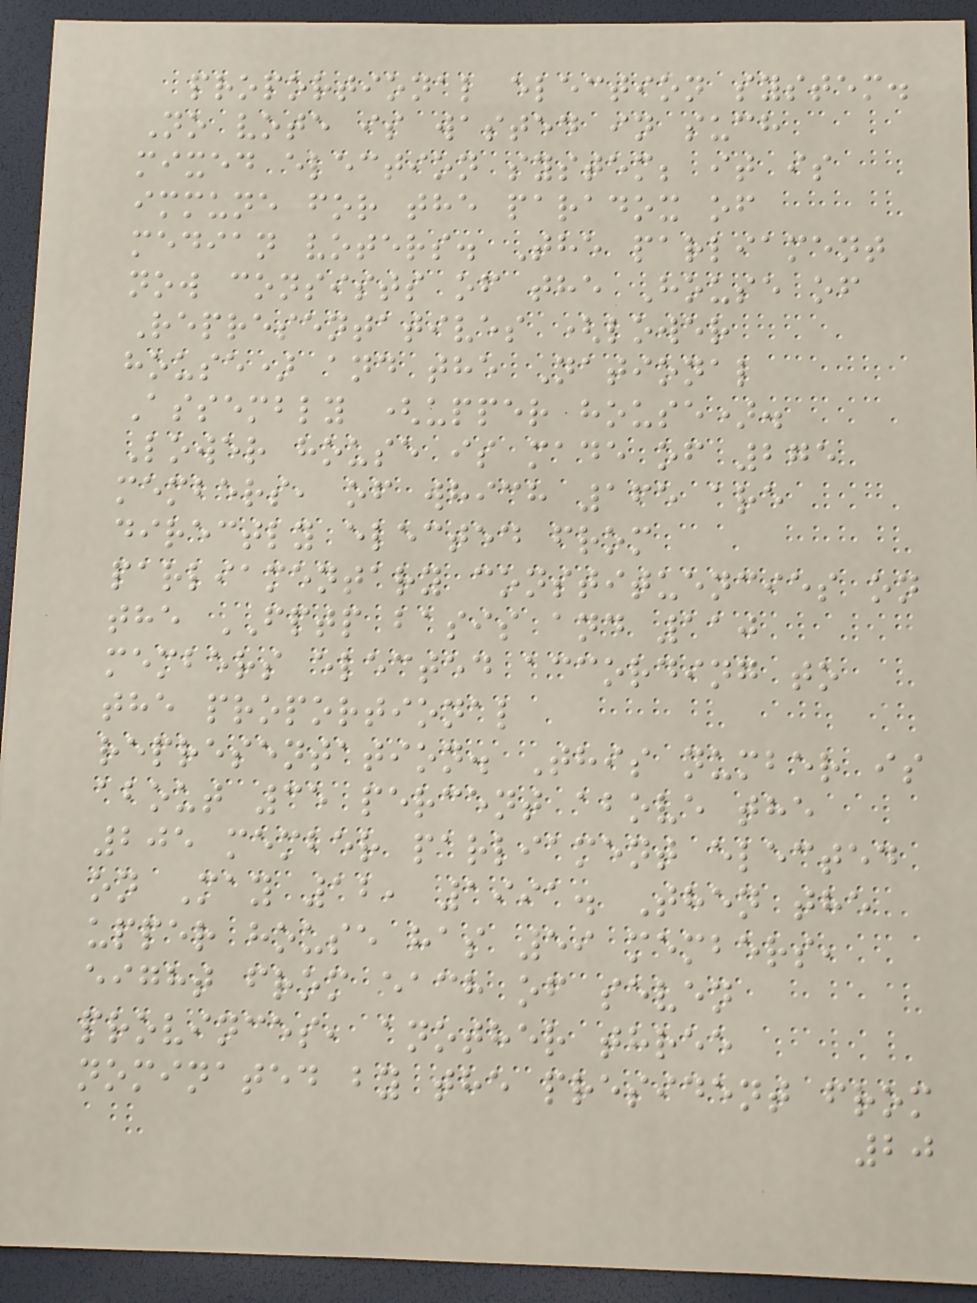proportional election system.
No vote is wasted in such
mixed election system; it is
immune for the paradox of
median voters. The parliament
now consists of the House of
Representatives (lower
house) and the National
Assembly (upper house).
Lower house is made of 275
members, of which 165 are
directly elected from
parliamentary constituencies on
the FPTP basis and 110
members elected according to
the proportional
representation. This number is
about 35 percent above the
205 member parliament elected
on May 12, 1991. Then the
upper house has 59 members,
eight from each of seven
provinces, another three
nominated by the president from
20
